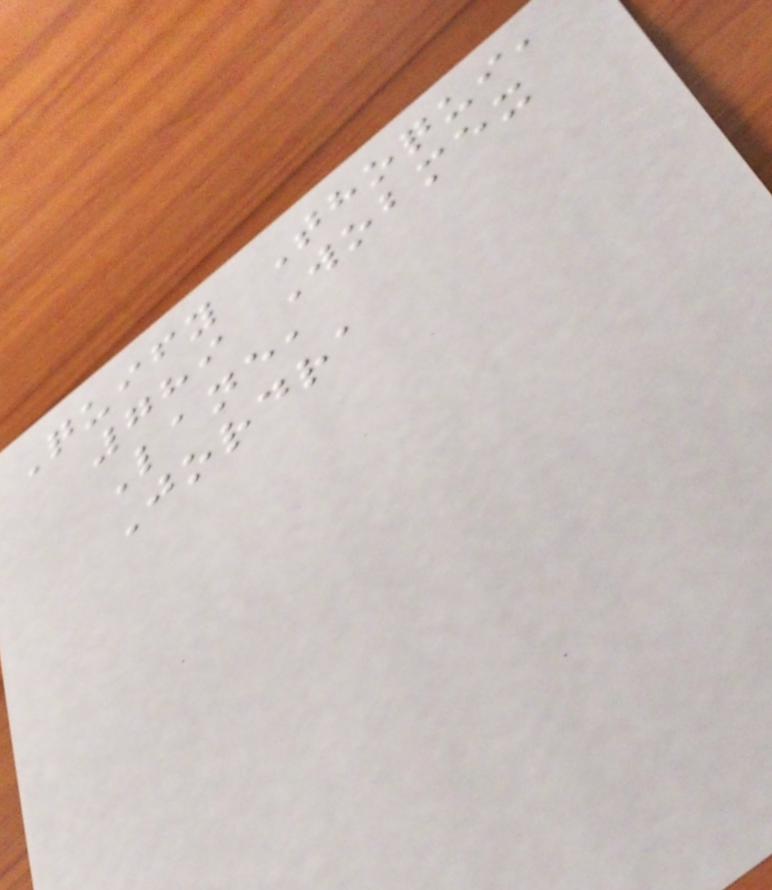Quify Thoqui,
789 Wobmex
Lane,
Jordra
